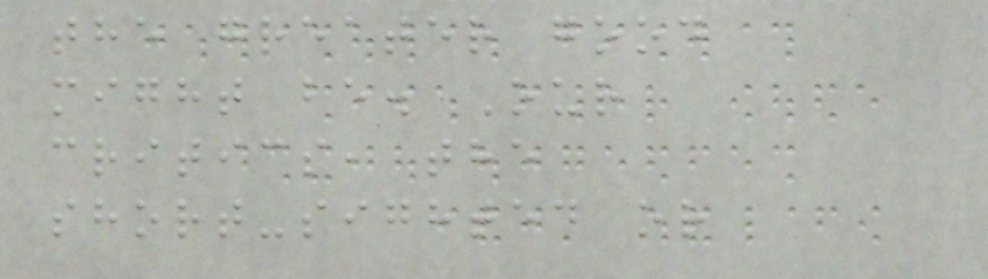the greater good
might be. Our
critics, the
short-sighted or
